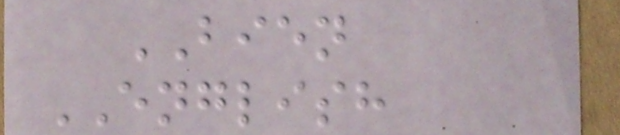BIEN
ENGLISH
